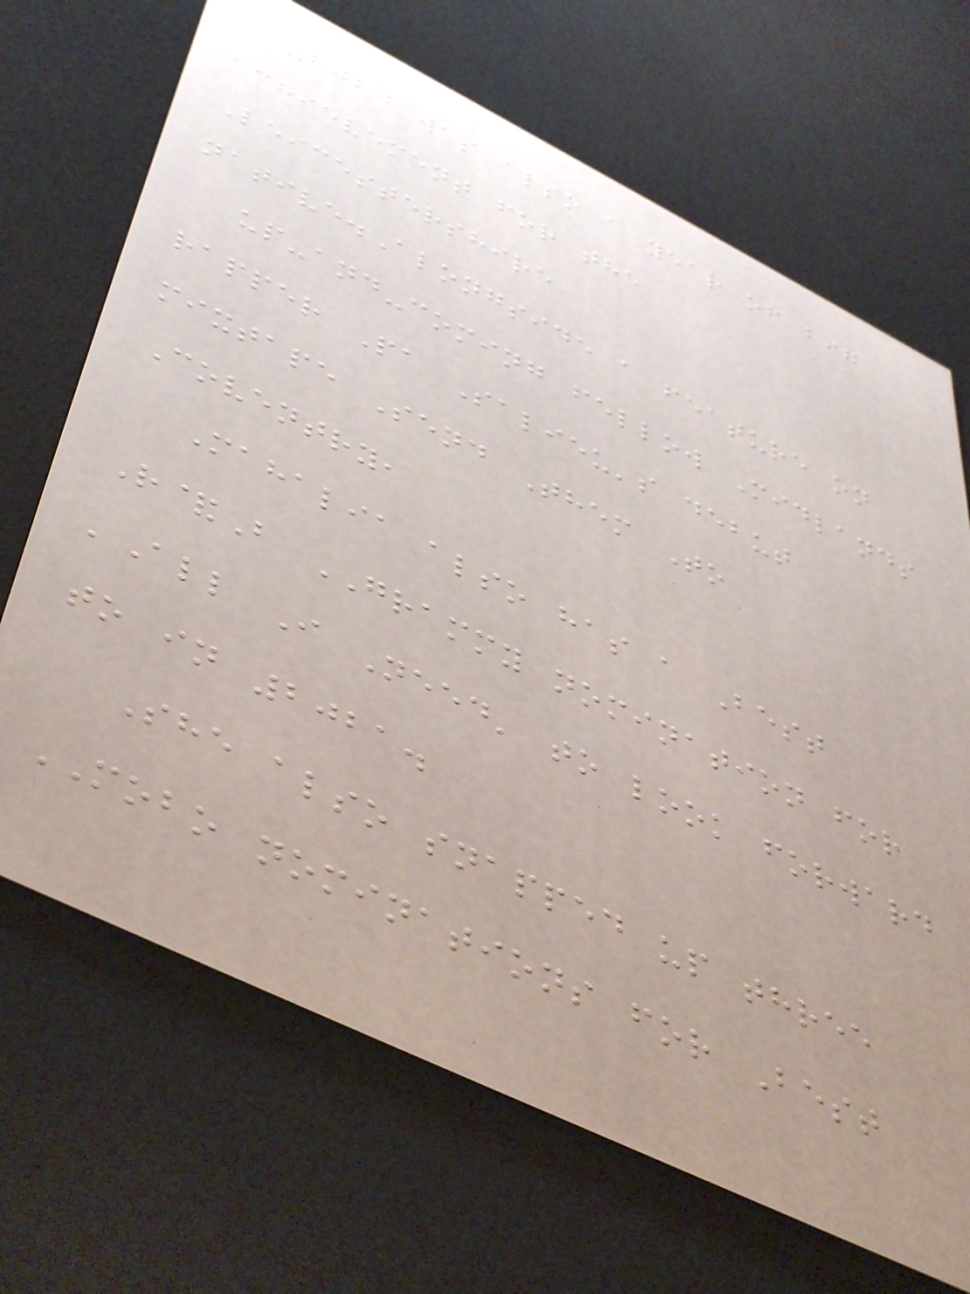2020 was also a year of big
achievement for the
Leicestershire
native.Alongside a feature on
up-and-coming fellow Midlands
rapper Pa Salieu's debut
mixtape Send Them To
Coventry,
Mahalia also has a Best
R&B GRAMMY nomination for
'All I Need' to look forward
to in 2021.
She also snapped up three
MOBO nominations for Best
